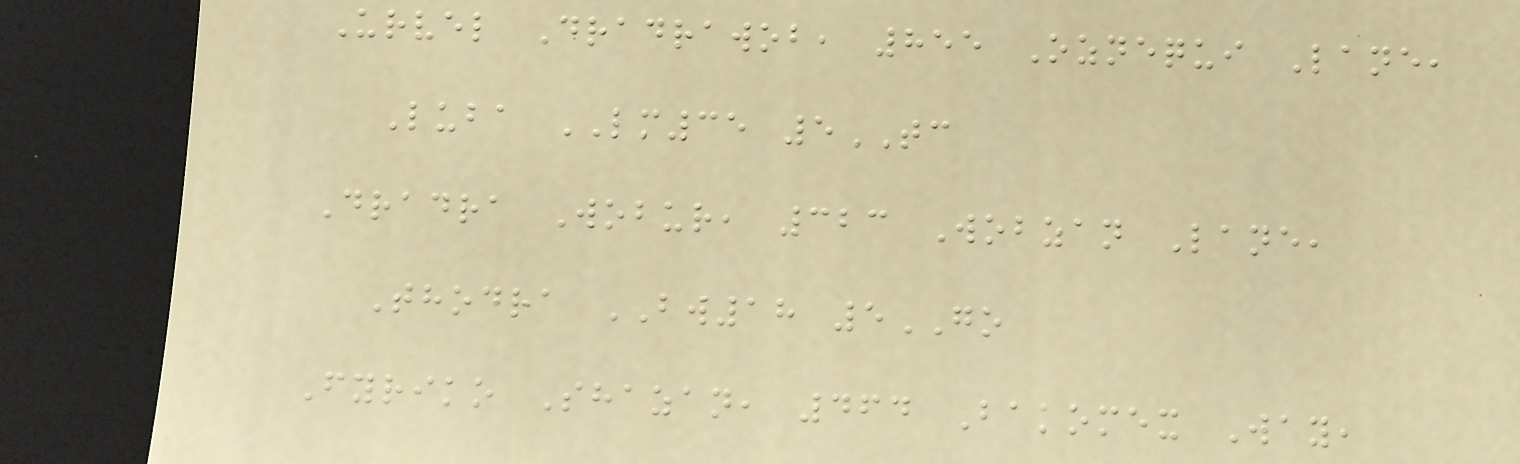Urvel Dradrawob, 855 Oznequi Lane,
Luba LM35 5TC
Dradra Wobur, 323 Wobzan Lane,
Thodra BW18 5GO
Fyriko Shazan, 464 Bakomex Way,
